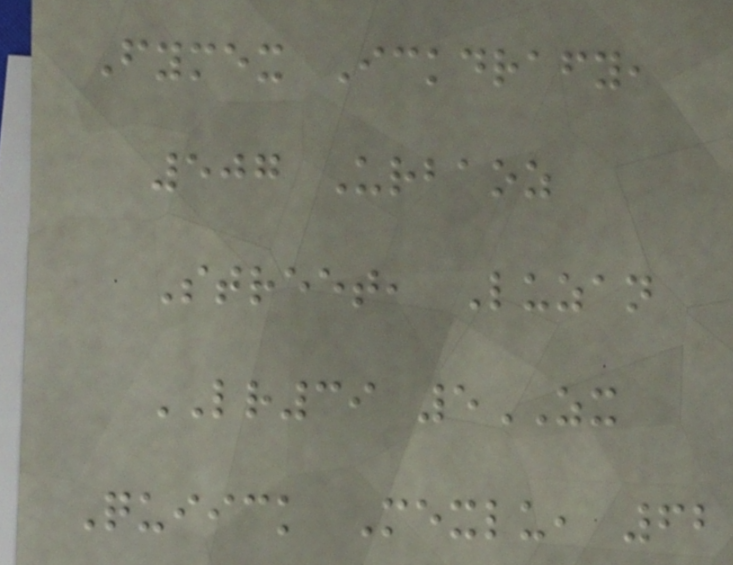Fymex Ickdrafy,
507 Urbaoz
Street, Luzan
LR39 5ZX
Quiick Mexlu, 62
